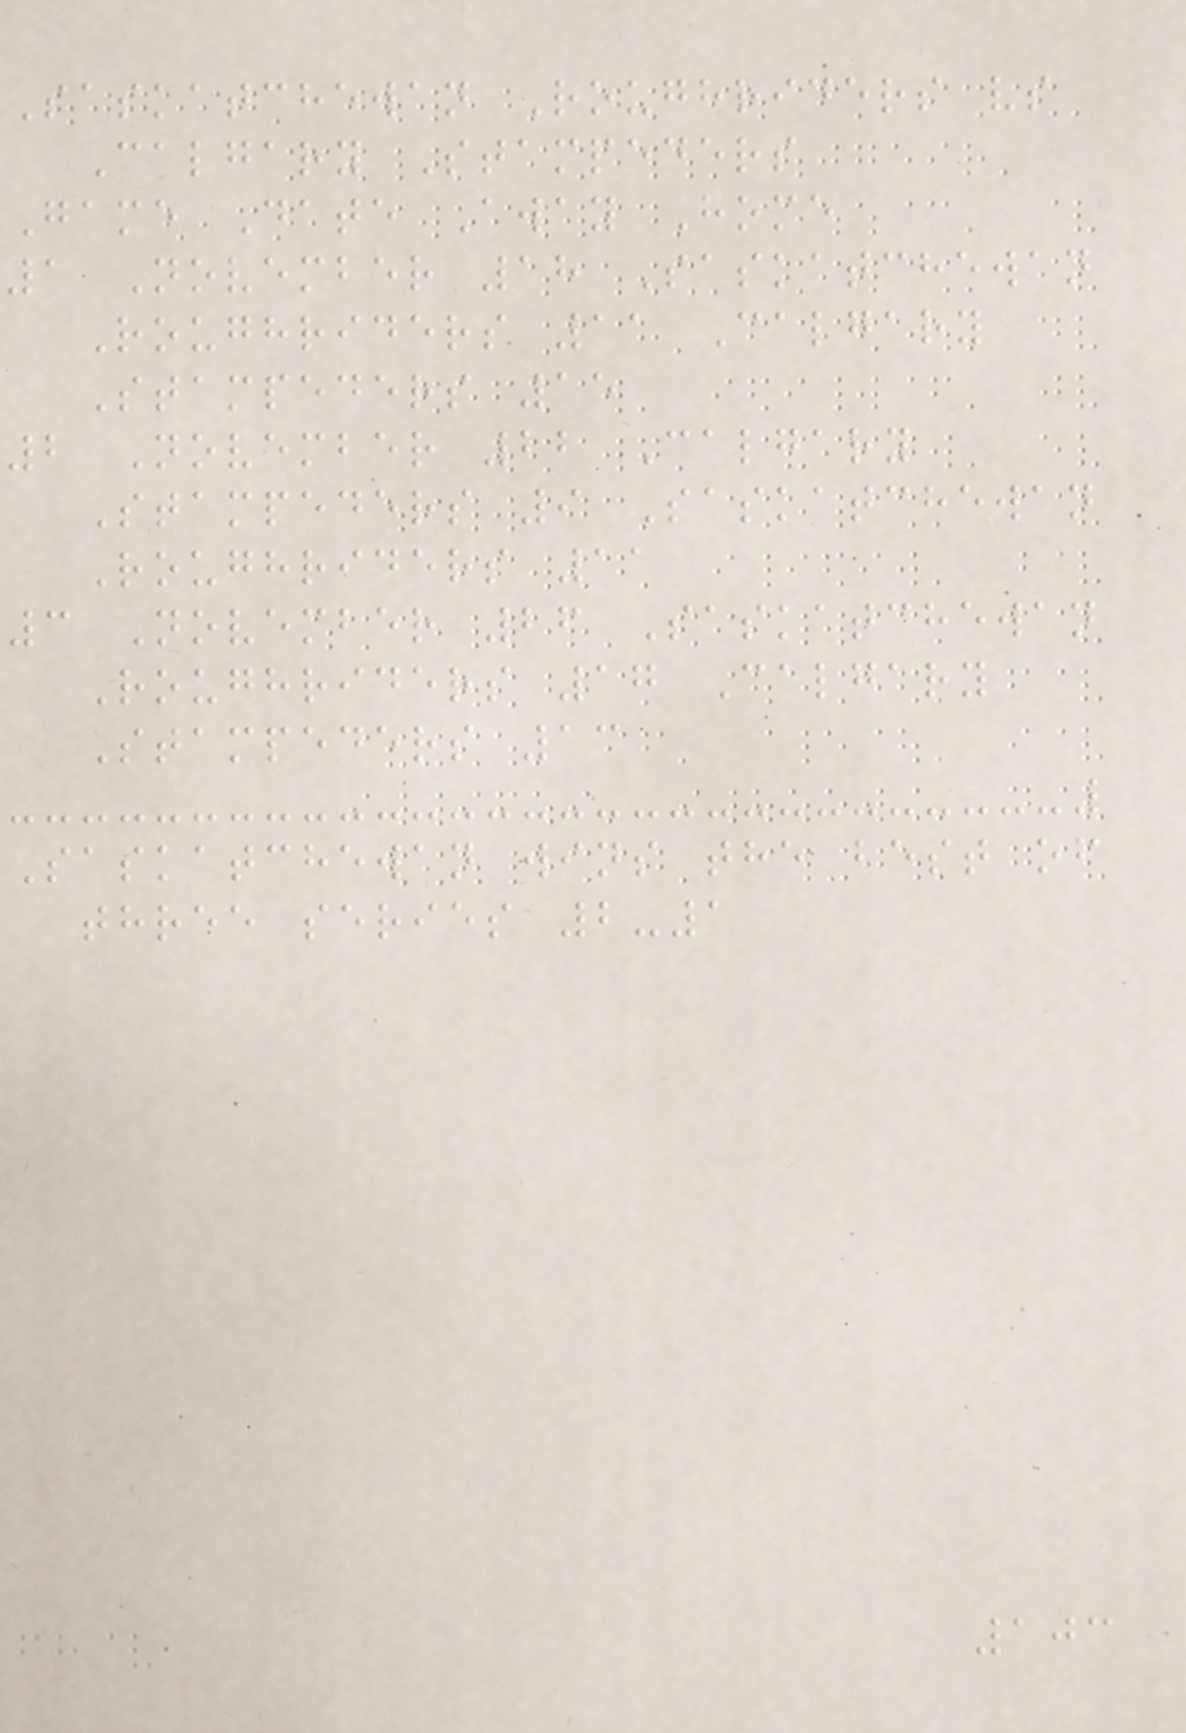Saskatchewan Roughriders vs
Calgary Stampeders
Game Date Away Home
1 November 18 Saskatchewan
Roughriders 11 Calgary
Stampeders 15
2 November 22 Calgary
Stampeders 9 Saskatchewan
Roughriders 11
3 November 26 Saskatchewan
Roughriders 17 Calgary
Stampeders 13
Saskatchewan wins the best of
three series 2-1
103
